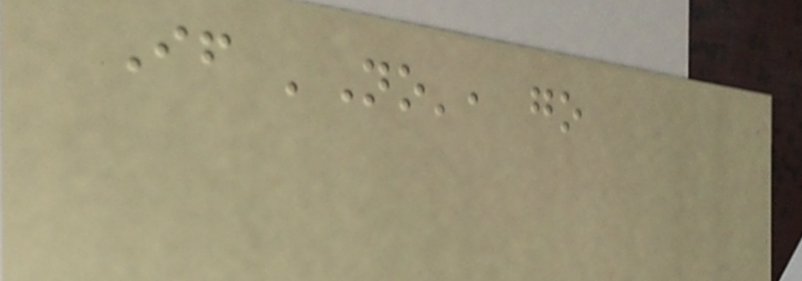If 'No', go
